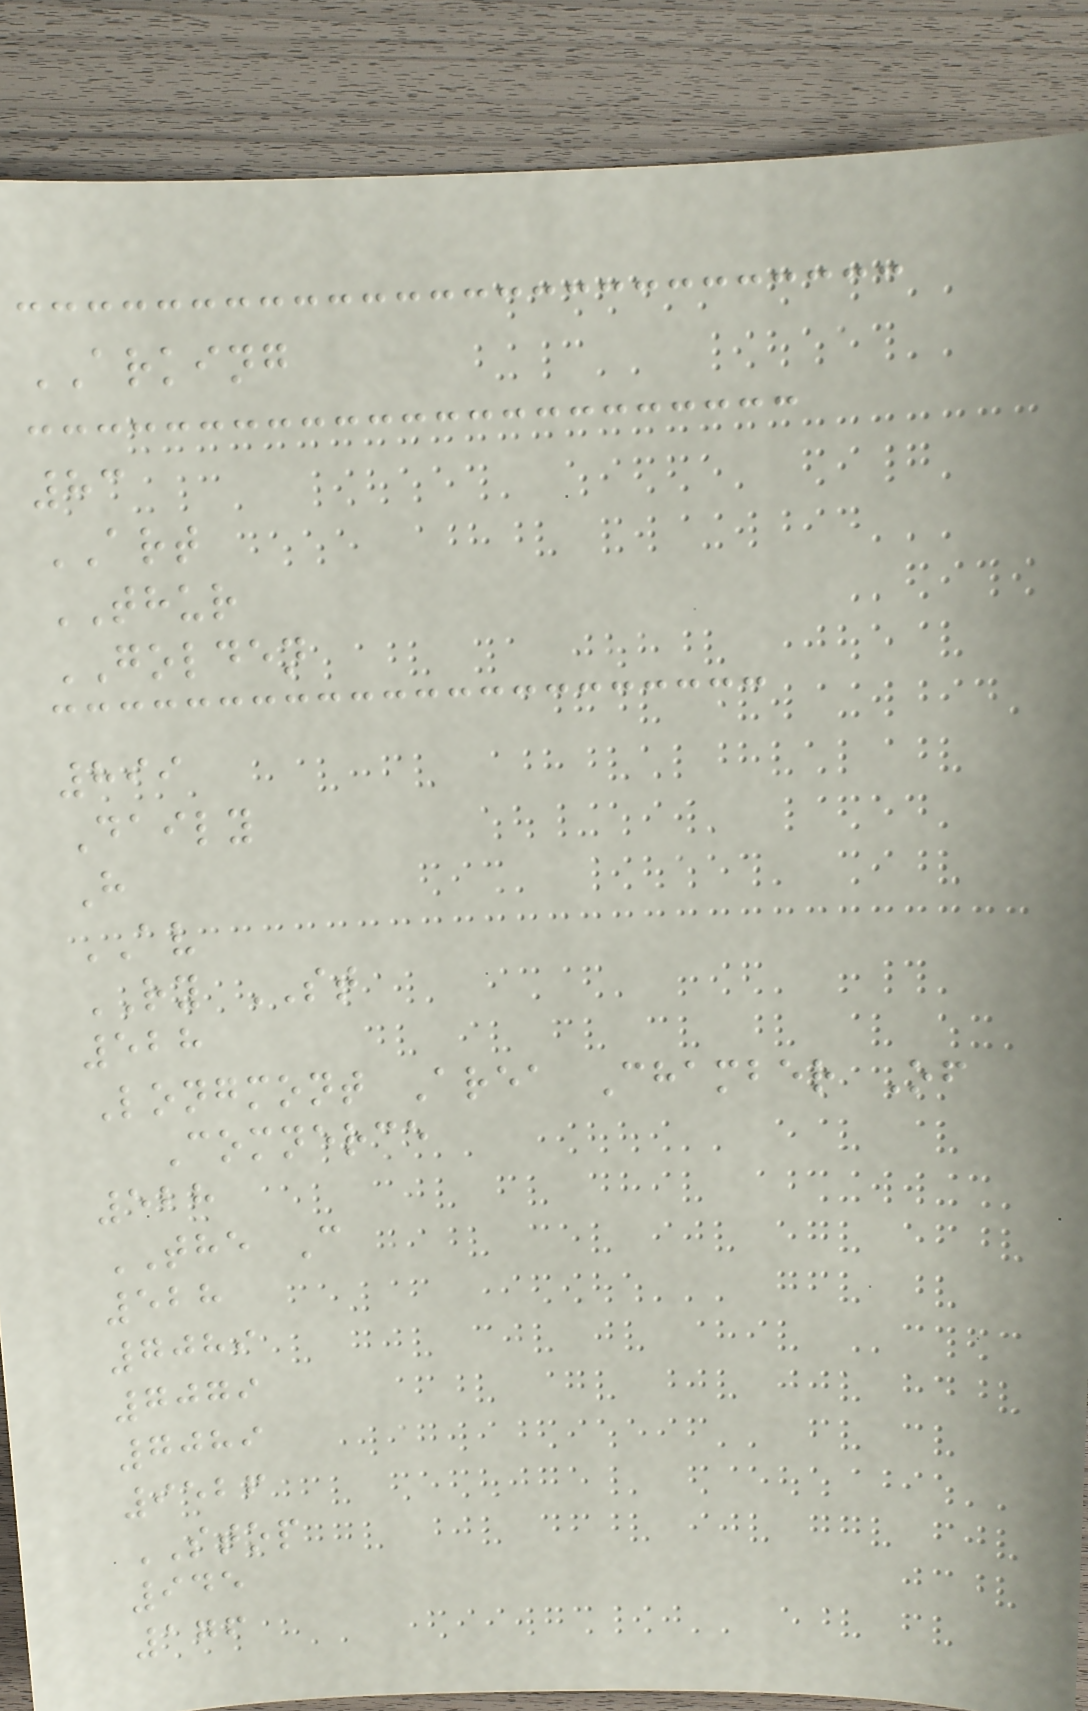ARKING
83
ART
THUR
GOLDEN
899
Daily
H
AV
RY ST
528
Longmont Area Chamber Of
Comnerce
528
THE C
528
7089
7079
7089
9526
STOP
945
176
